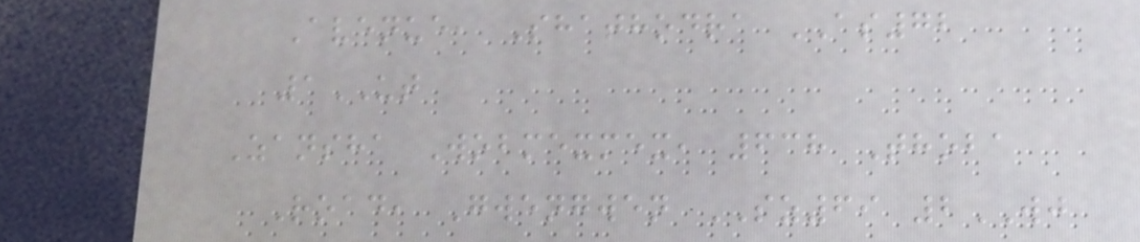Avenue, Shathodra AS72
1UT
Zansha Wobmexmex, 638 Thoba
Road, Gwengwen SZ69 2WJ
